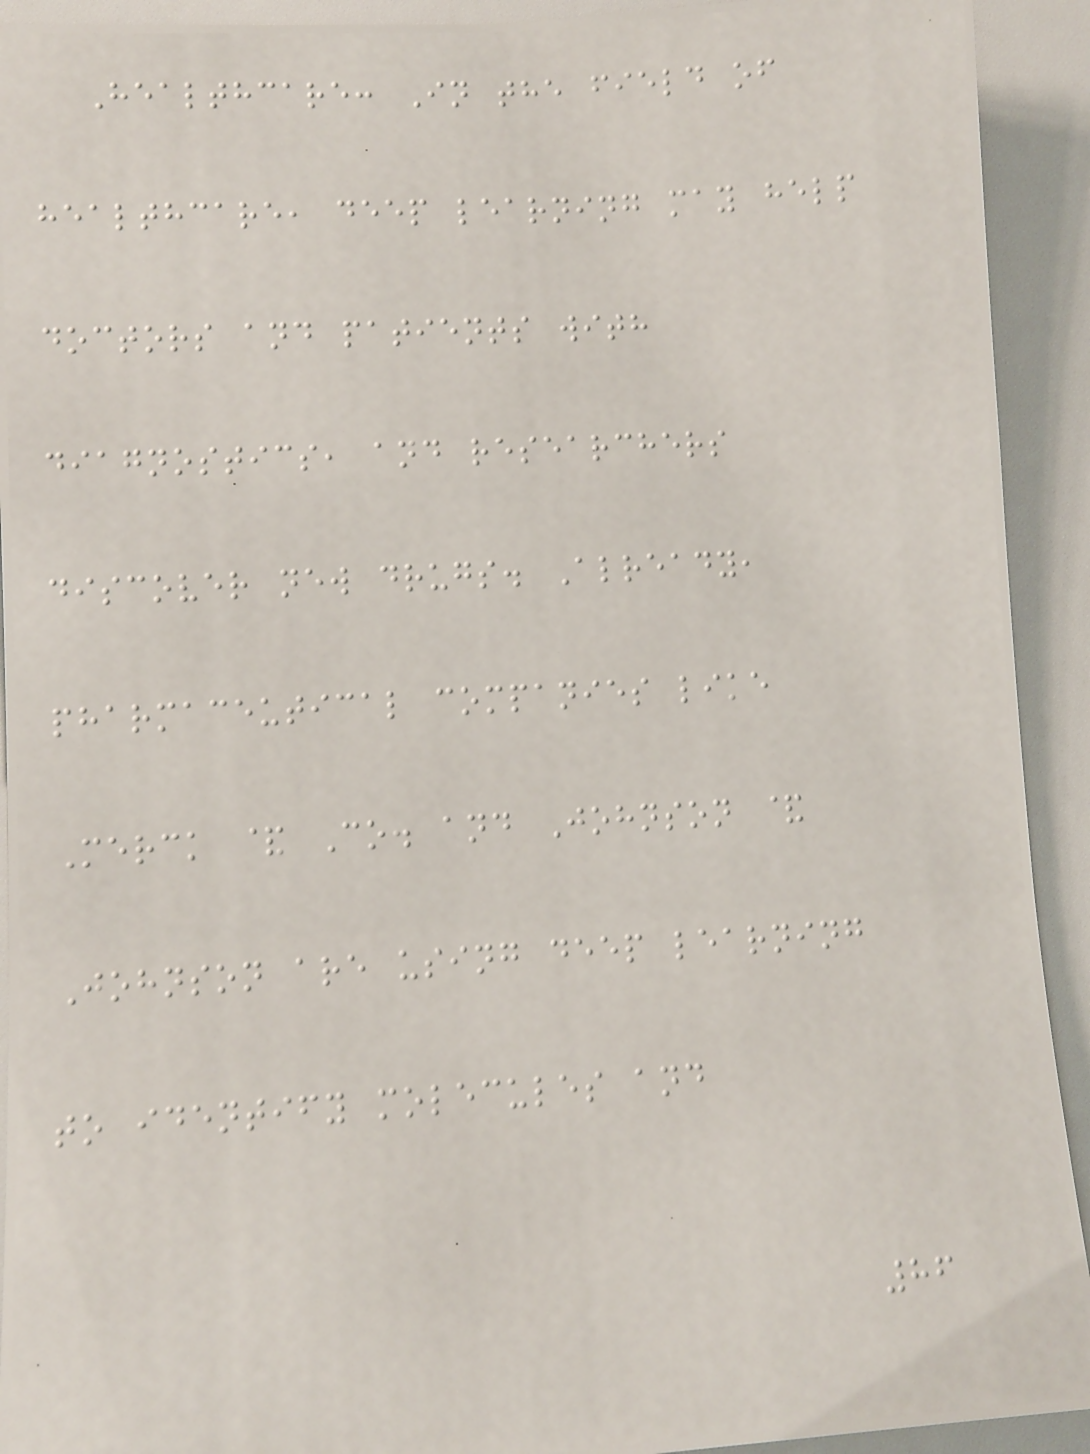Healthcare: In the field of
healthcare, deep learning may help
doctors and patients with
diagnostics, and researchers
discover new drugs. Already,
pharmaceutical companies like
Merck & Co. and Johnson &
Johnson are using deep learning
to identify molecules and
86
